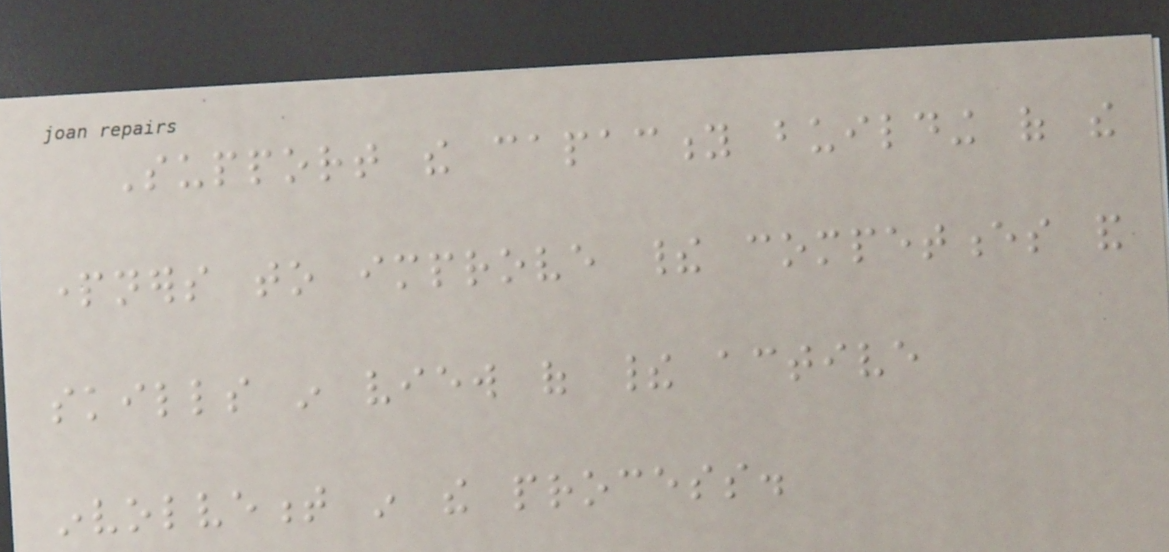Support the capacity building of the
partners to improve their competences and
skills in view of their active
involvement in the process.
